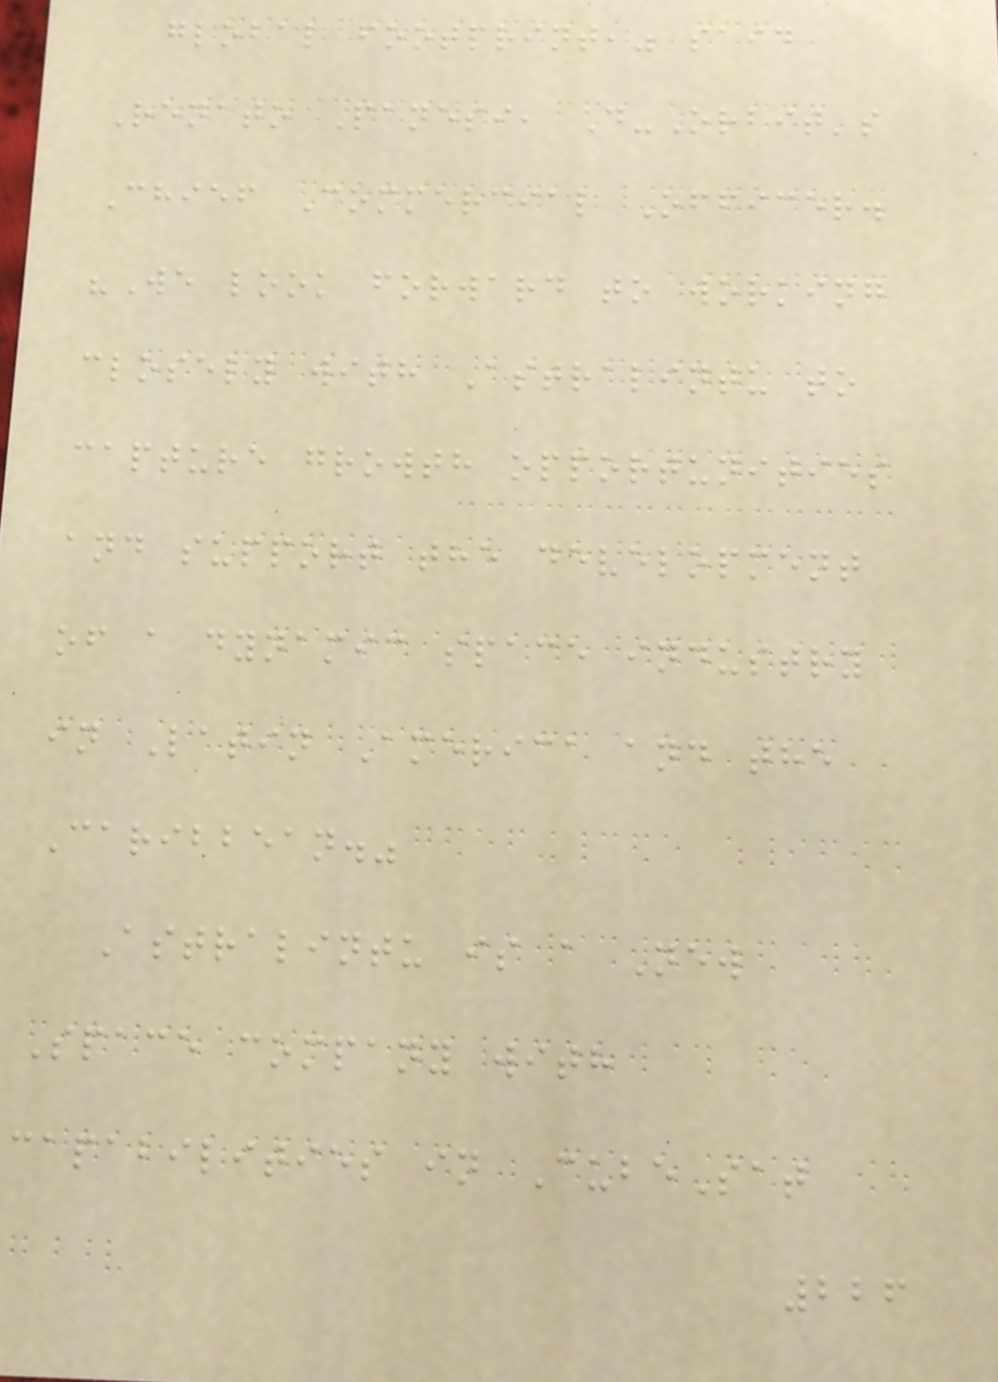global footprint," said
Renato Panesi, D-Orbit's
Chief Commercial Officer.
"We look forward to working
closely with Astralintu to
capture growth opportunities
and support the development
of a dynamic space industry
in Latin America and the
Caribbean."
Astralintu is a New
Space company with
capabilities in CubeSat
226
